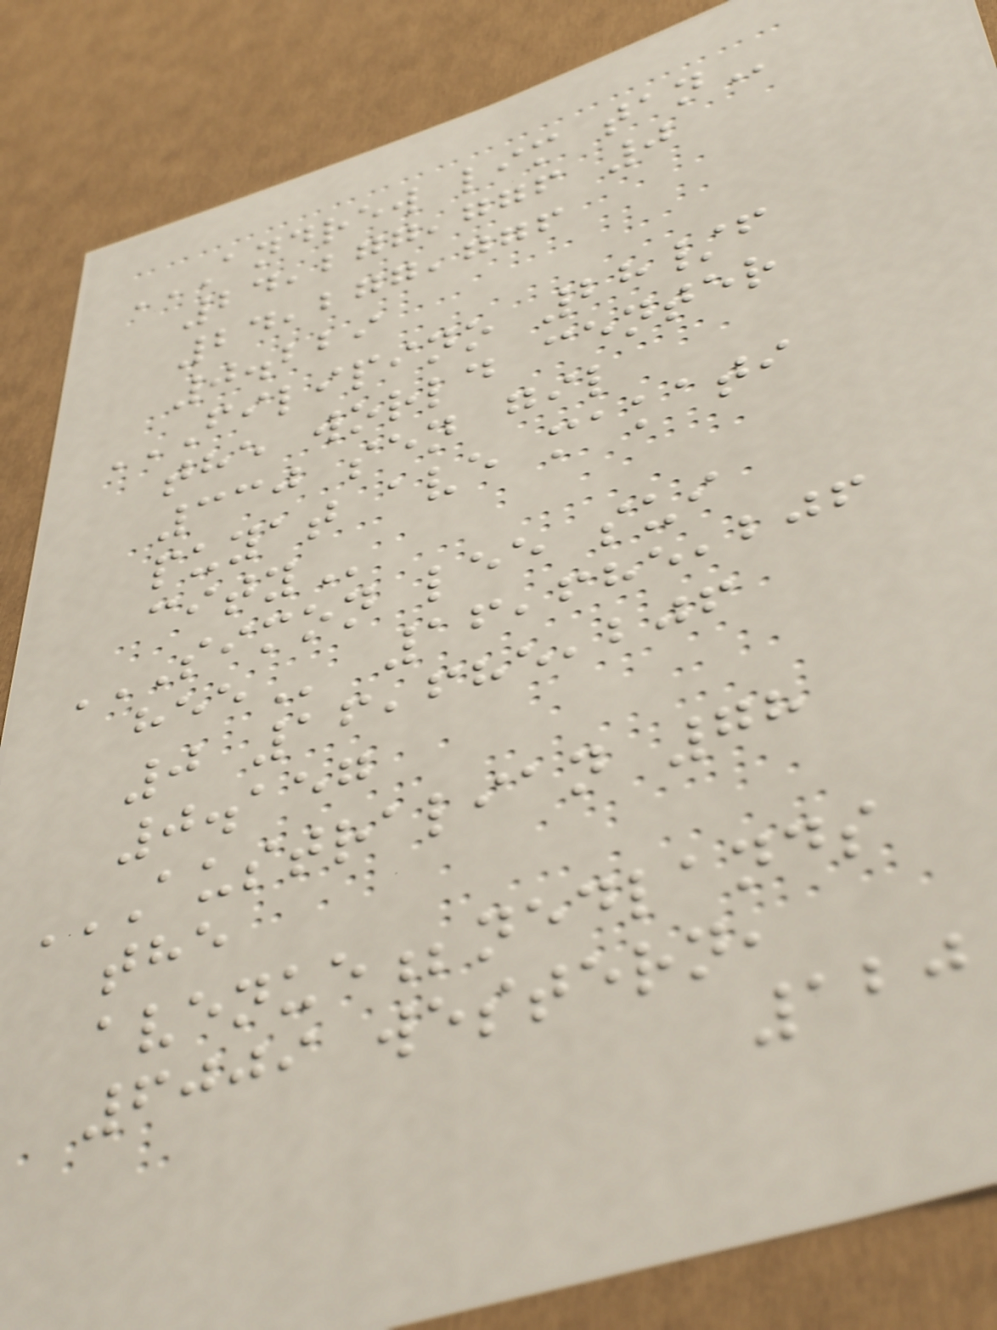ANDREW LIM TAN
24,277,776 0
24,277,776
0.229
FILIPINO 28/F
THE WORLD CENTER
330 SEN GIL
PUYAT AVE MAKATI
CITY
SIMON LEE SUI
HEE 16,685,206
0 16,685,206
0.157
AUSTRALIAN 78
THE
AVENUE;NEDLANDS
6009 WESTERN,
120
